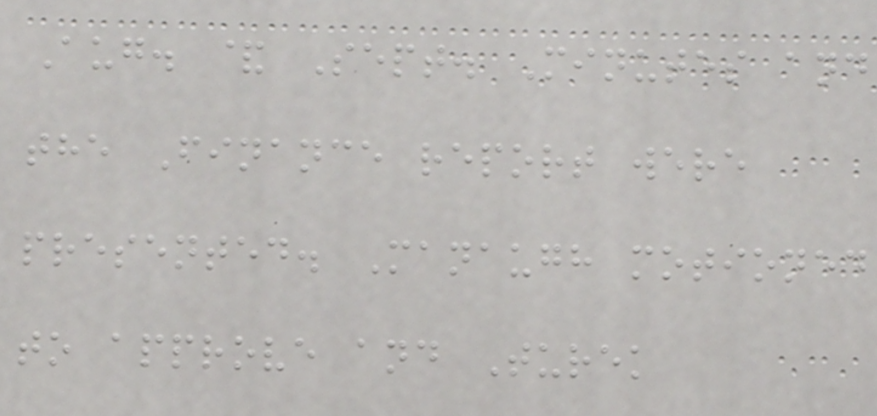Aug. & Sept. Minutes and
the Finance report were
presented. Manaugh motioned
to approve and Turek
